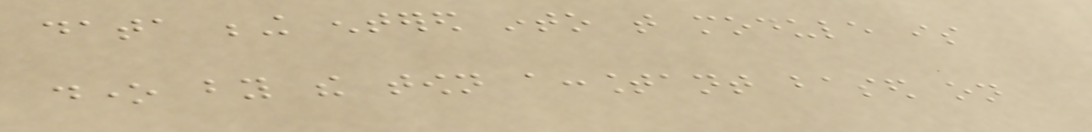data being entered into that module is
done by the town accountant based on
